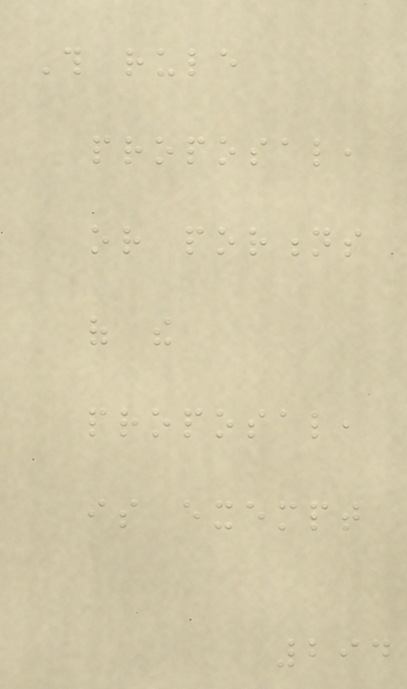This rule
proposal,
or portions
of the
proposal,
is exempt
294
